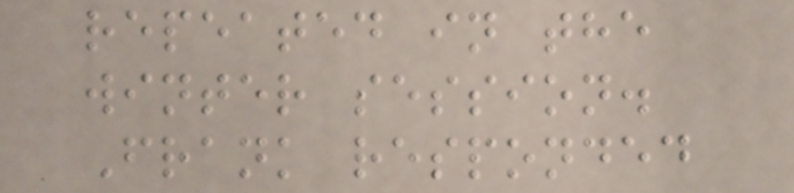repeated in the
winter session.
Frank responded
